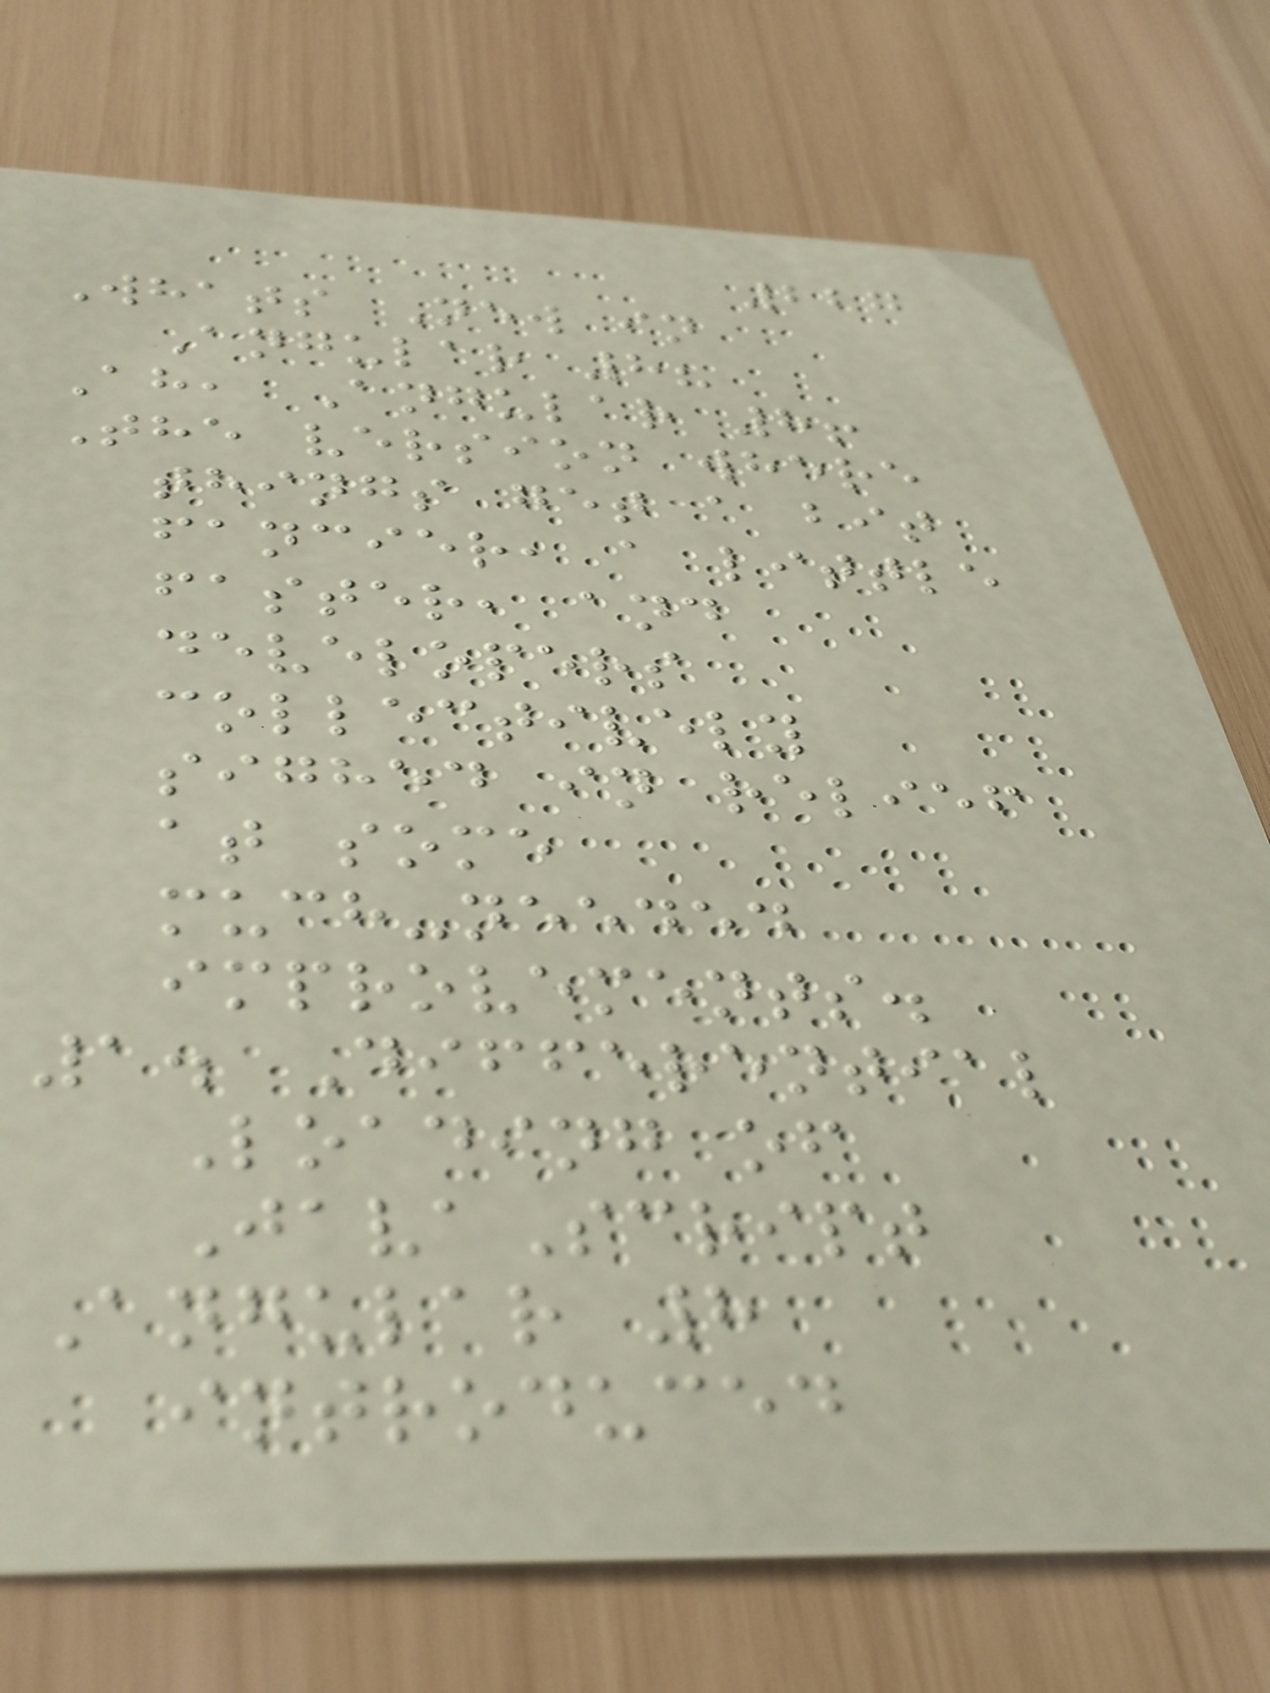227
Whats New in
Angular 8?
Ah, Angular 8!
The version where
things get a bit
fancier, a little
faster, and
developers
collectively
sighed in relief
at some
much-needed
improvements.
1. Differential
Loading of
JavaScript
Angular 8
introduced
